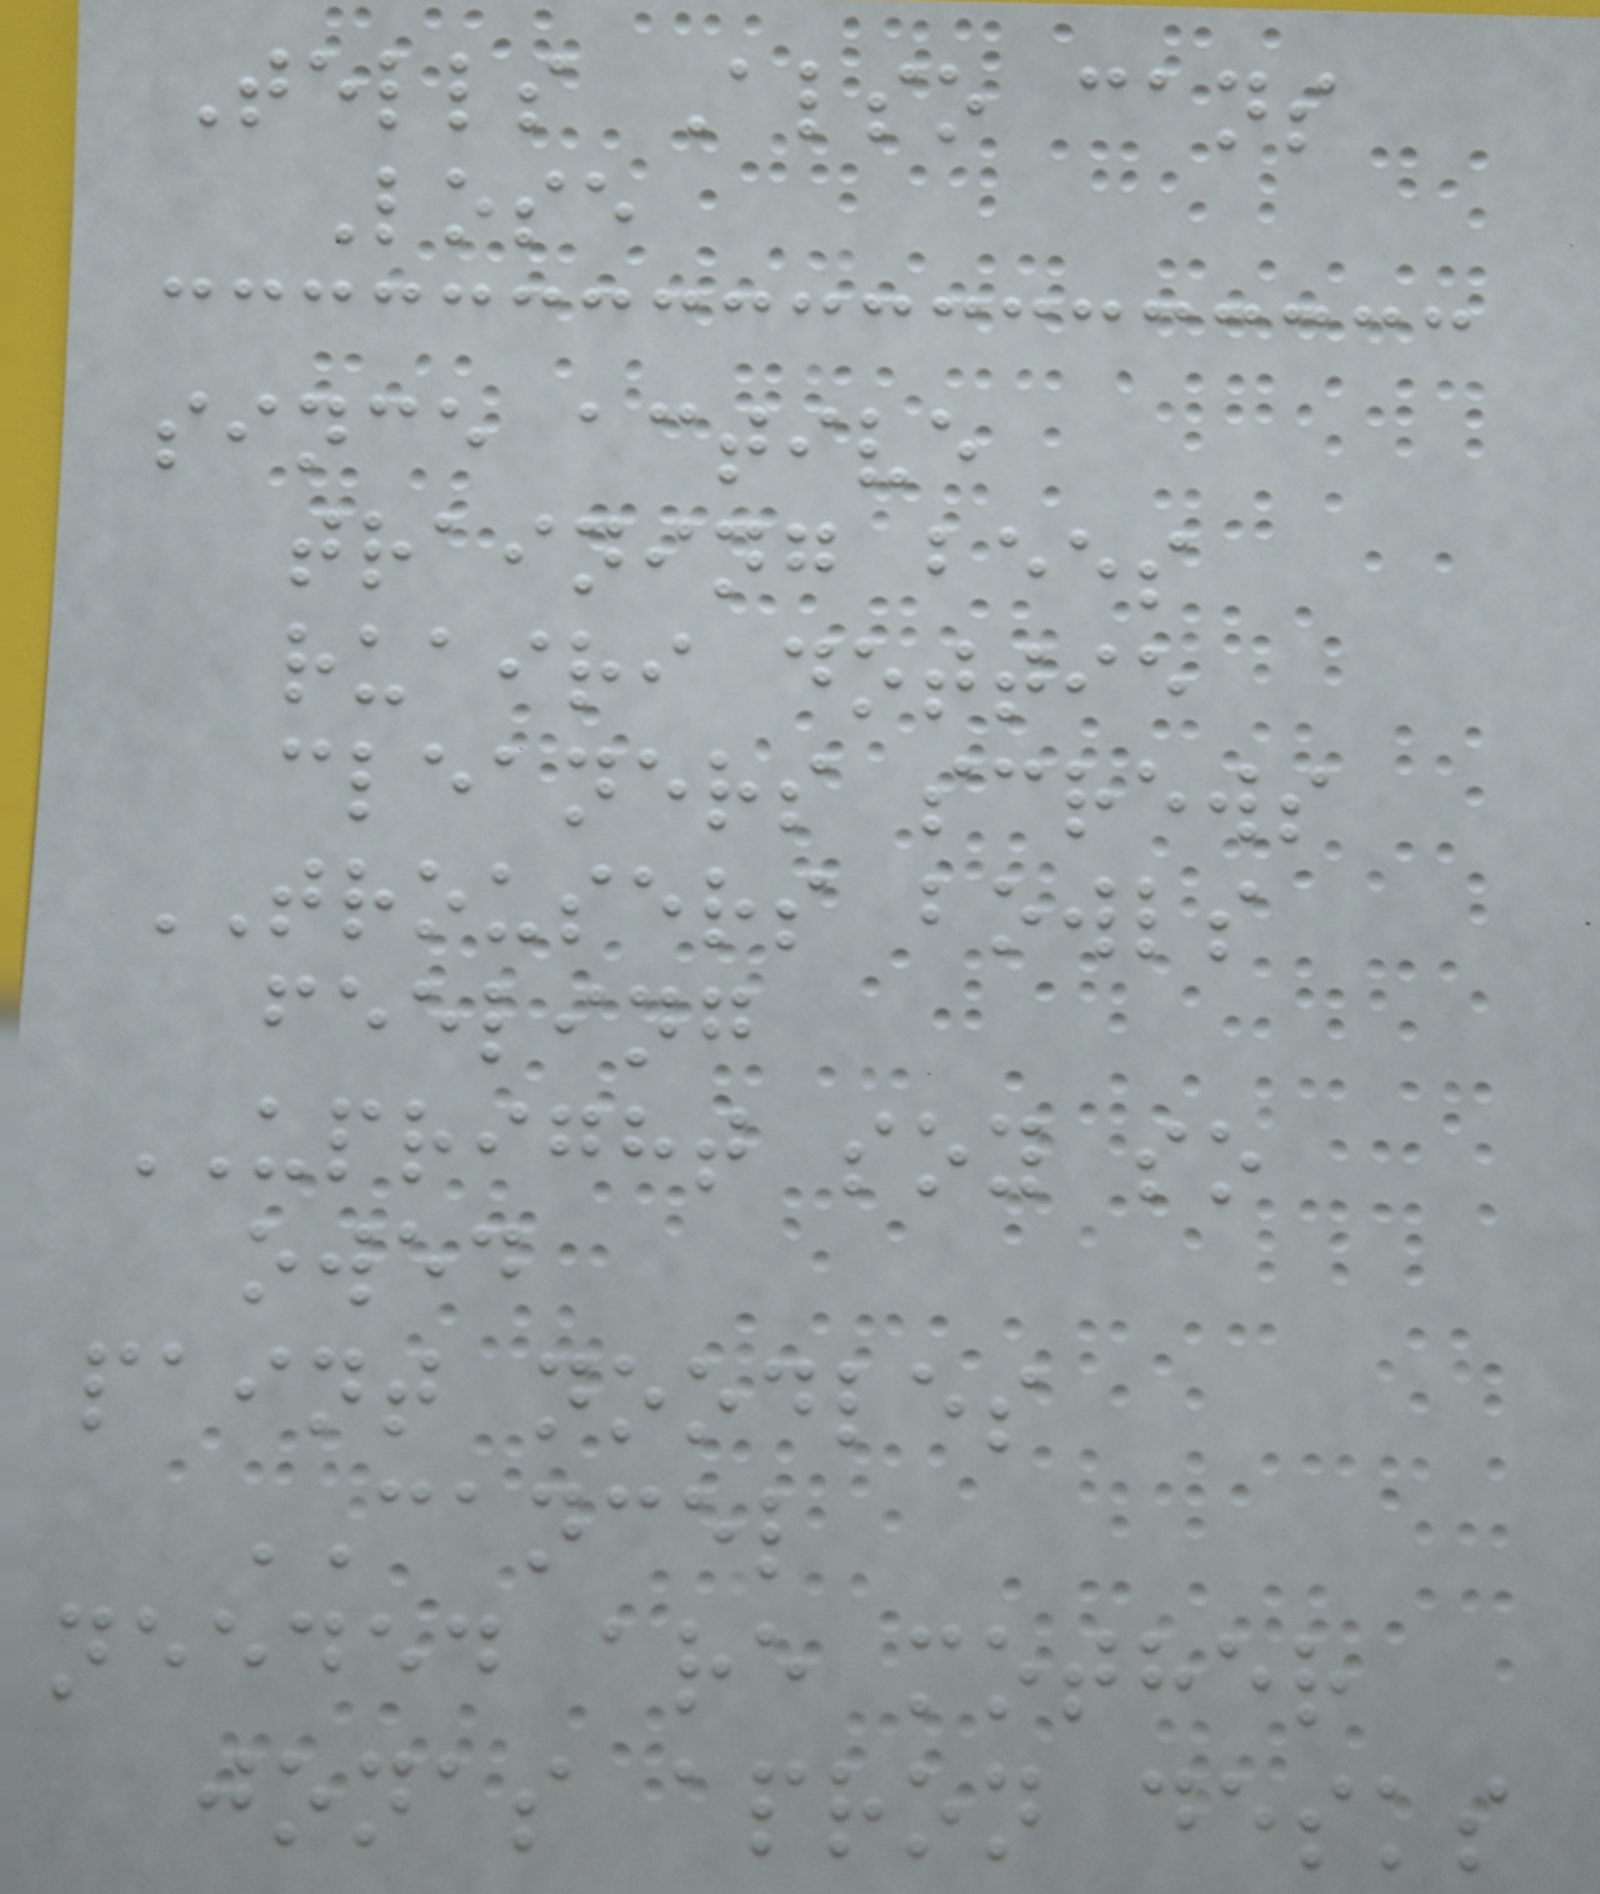Tells Also cans
Lose
since active
training bees
ruairi dottie
cleaners screws
TROUSERS bowls
feeling
UPRIGHT soy so
owed
paint noodles
CANCEL
needed are mother
jonas apron desks
